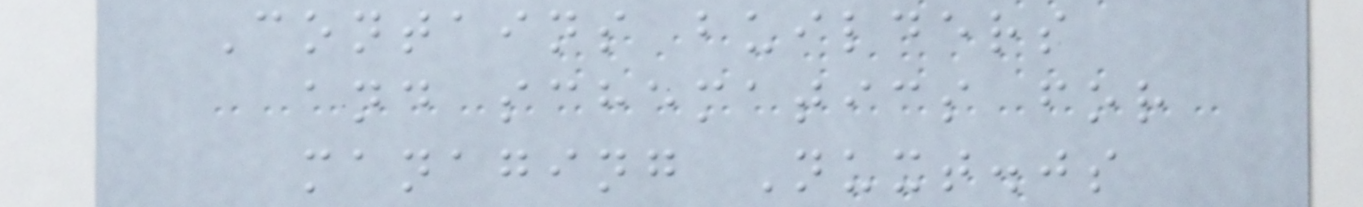Contains builders
and schematics for
managing Nuxt.js
